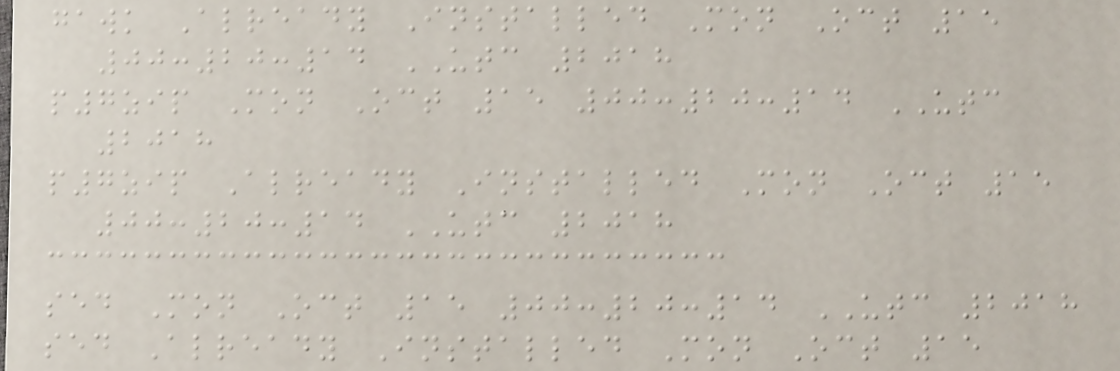gawk Already Installed Mon Oct 15
00:20:14 UTC 2018
p7zip Mon Oct 15 00:20:14 UTC
2018
p7zip Already Installed Mon Oct 15
00:20:14 UTC 2018
sed Mon Oct 15 00:20:14 UTC 2018
sed Already Installed Mon Oct 15
